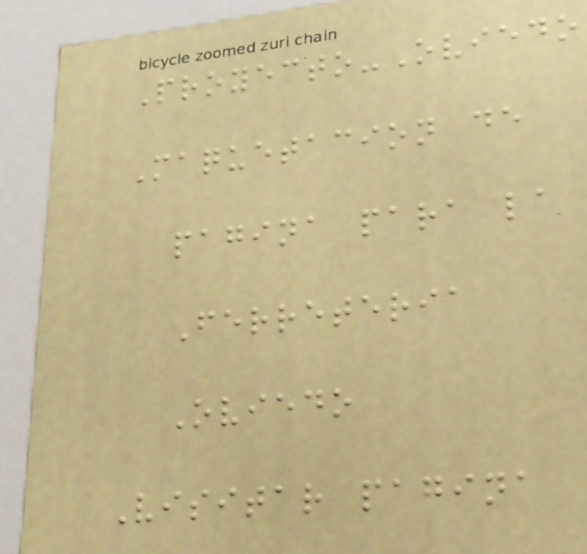Proyecto-Oviedo
Maquetacion de
pagina para la
Ferreteria
Oviedo
Visitar pagina
